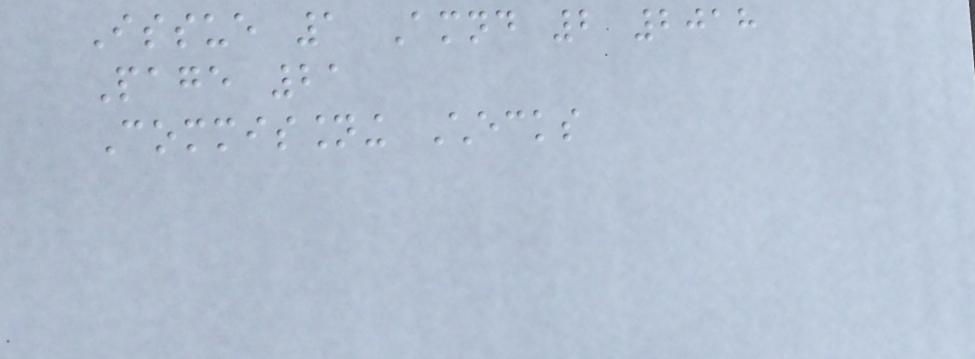Issue 1 Amnd 2 2018
Page 21
Commissioning Checks
